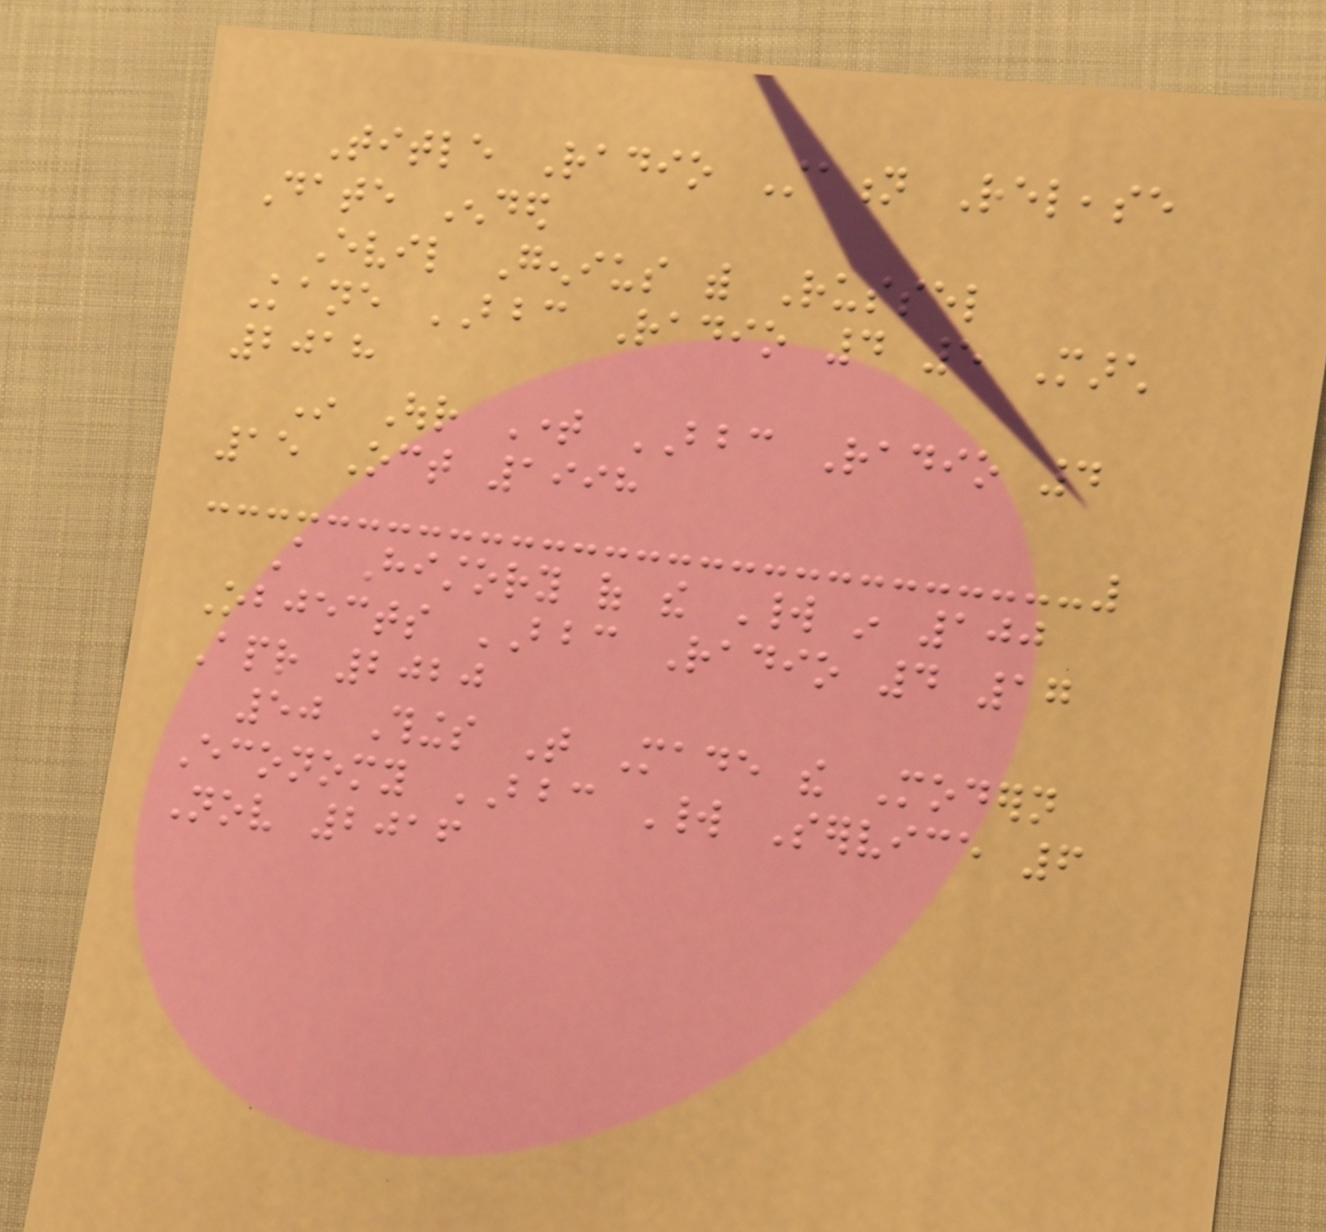Title Radio Station Release
Date Ended
Evil Genius with Russel
Kane BBC Radio 4 5 March
2018
In Our Time BBC Radio 4
15 Oct 1998
A History of the World in 100
Objects BBC Radio 4 17
Apr 2020
50 Things That Made the Modern
Economy BBC World Service 6
Nov 2016
